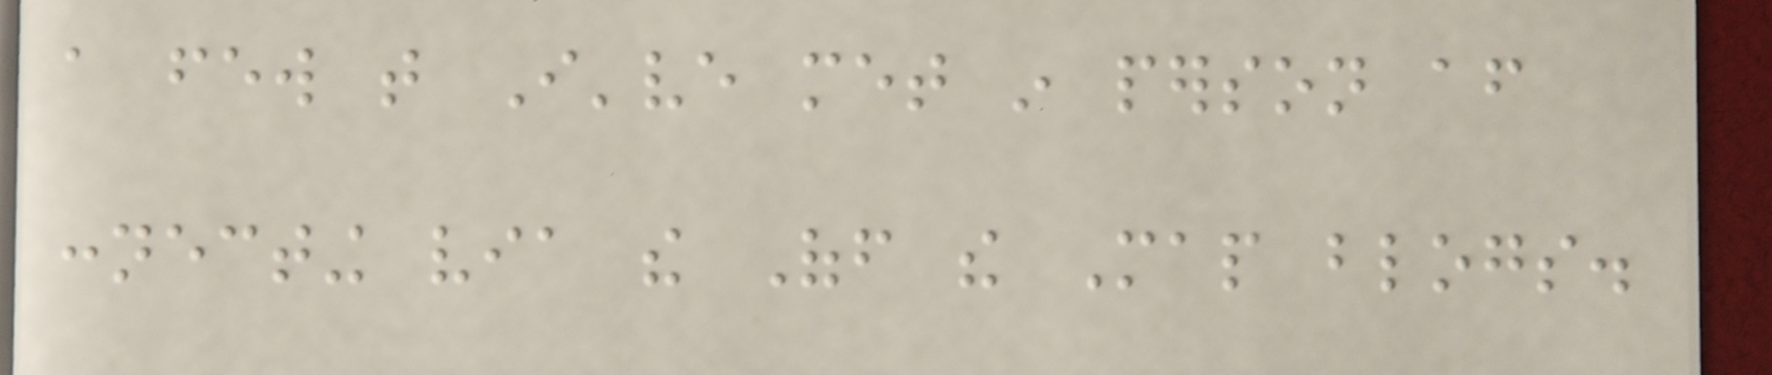a few that I've met in person after
connecting via the Off the Map blogs.
